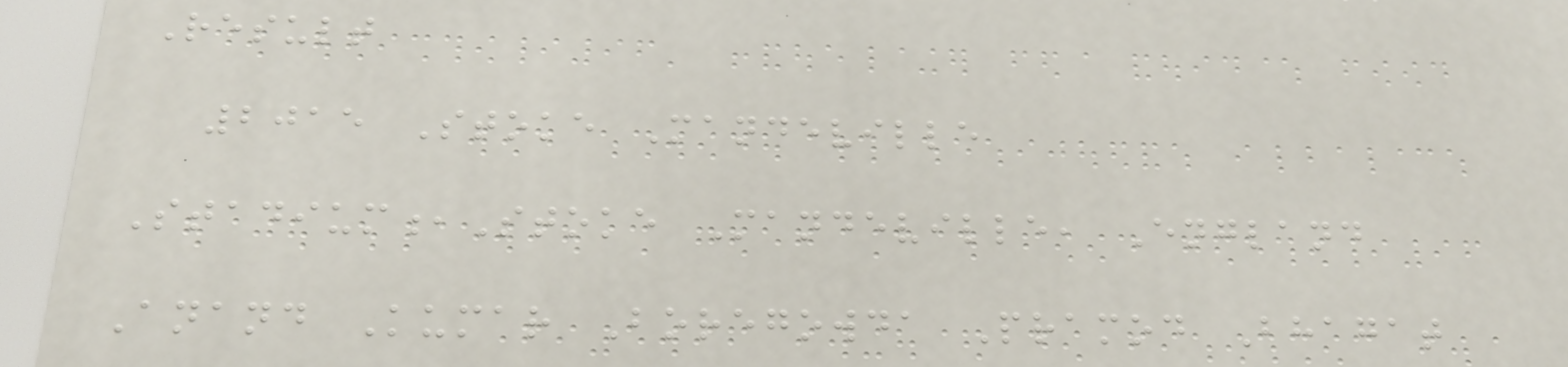Result
2015 Stoke Mandeville
Stadium,Stoke Mandeville, England
Anand Kumar Boregowda Pramod Bhagat
